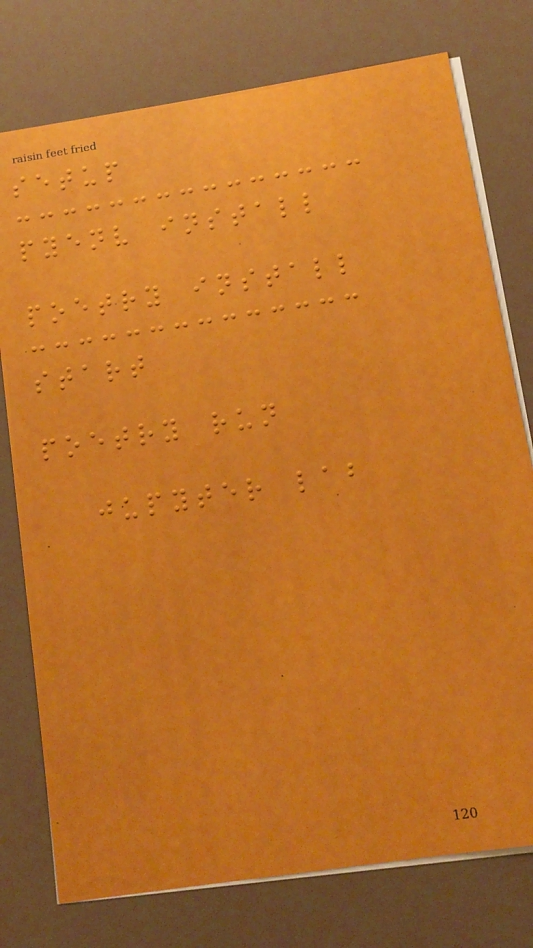setup
pyenv install
poetry install
start
poetry run
jupyter lab
